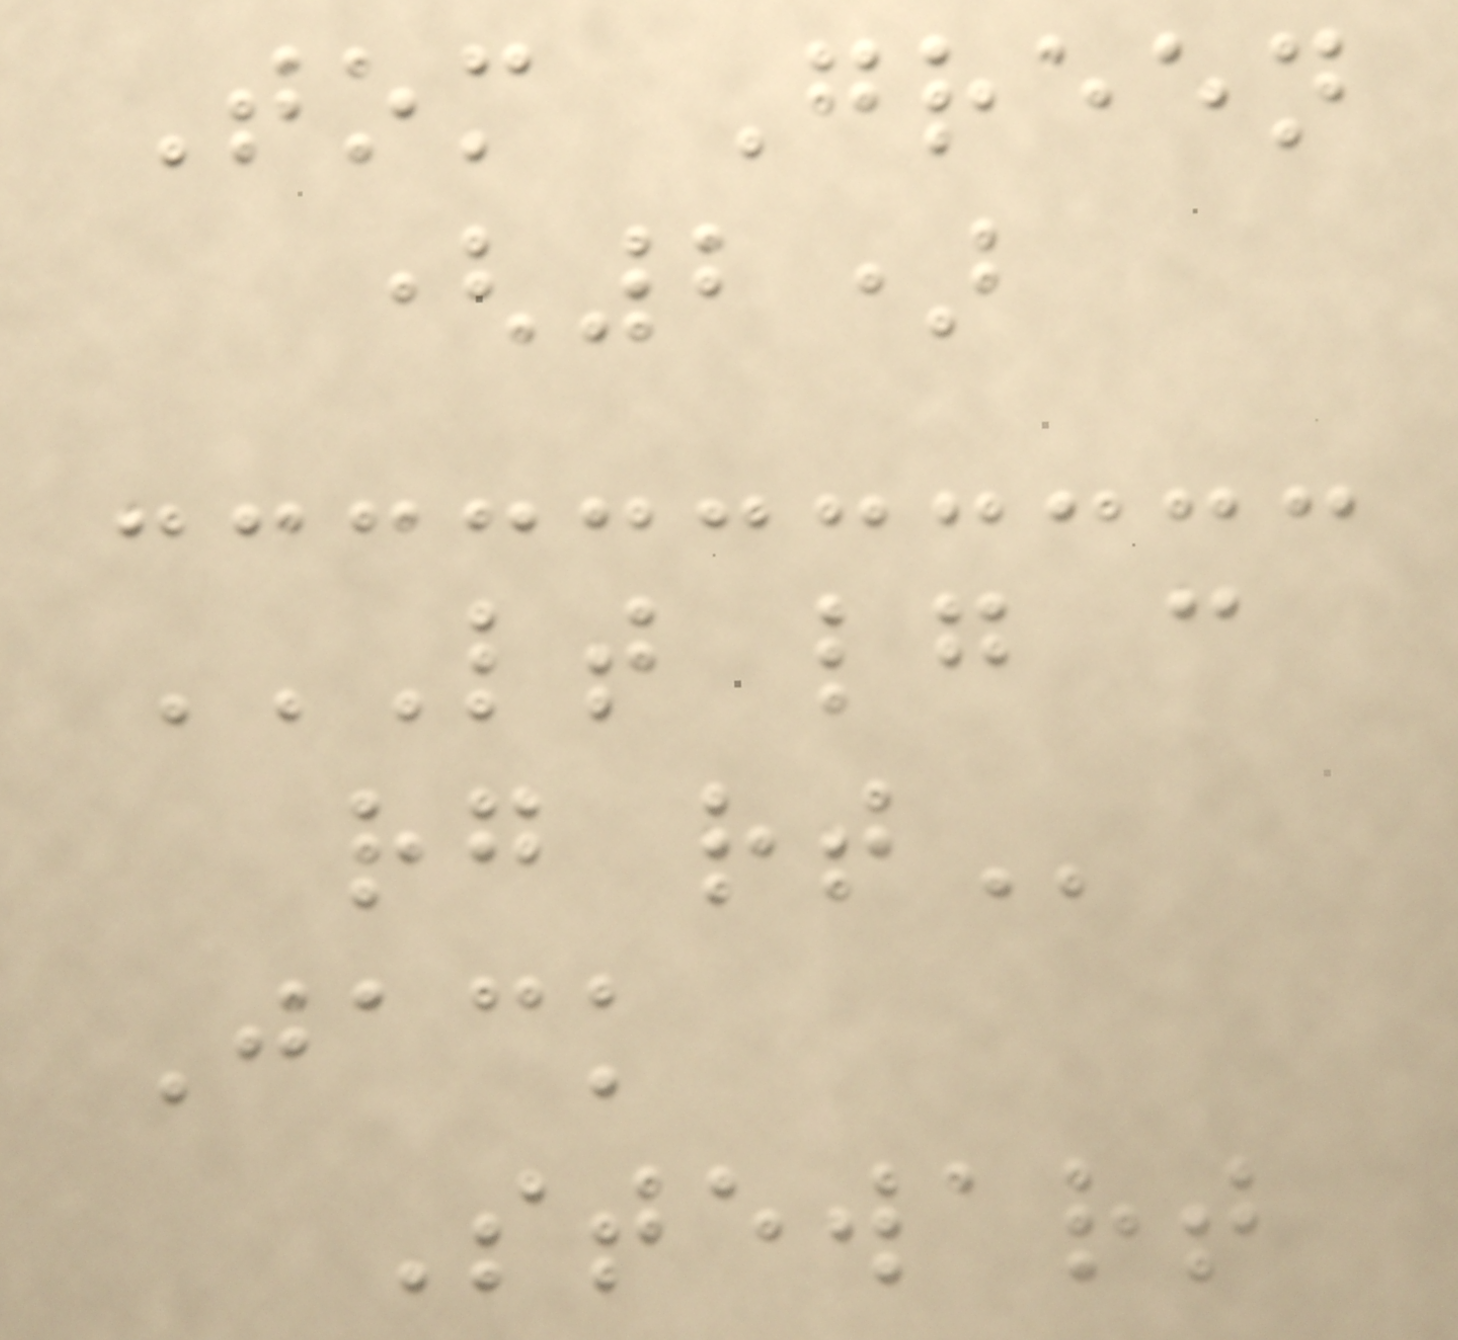Tom Green
(2)
LT LG C
RG RT
Jack
Stewart
